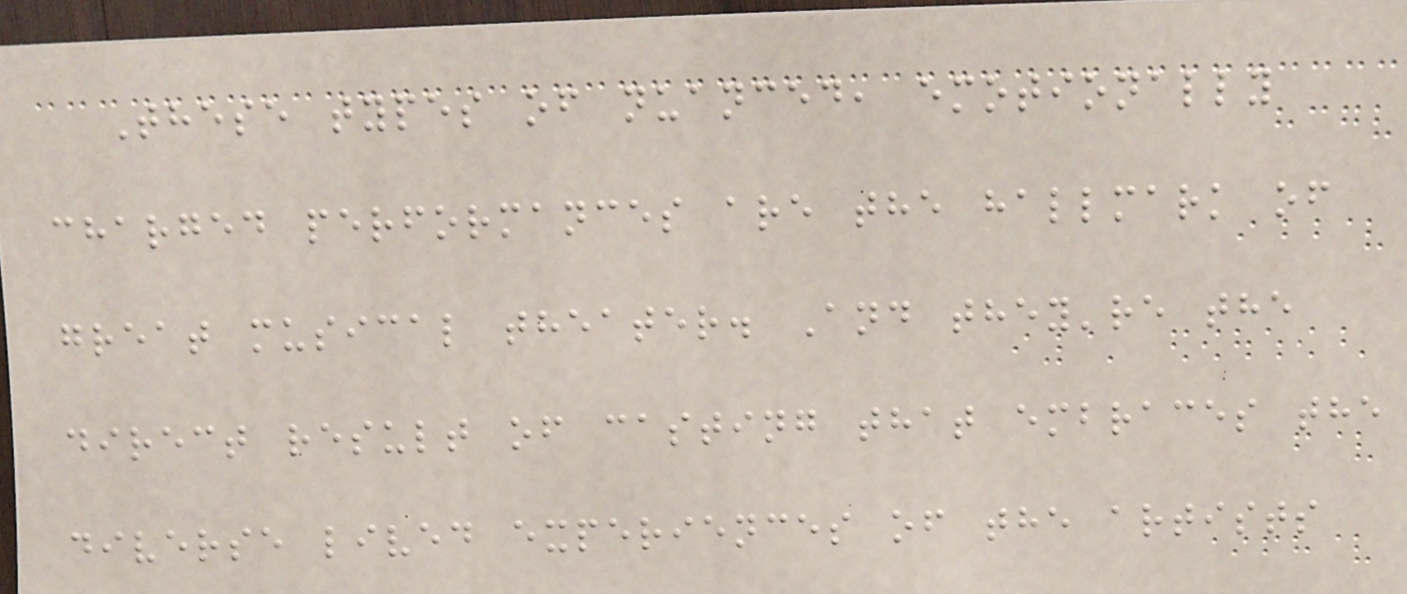These types of nuanced, emotionally
charged performances are the hallmark of
great musical theater. And they're the
direct result of casting that embraces the
diverse lived experiences of the artists
